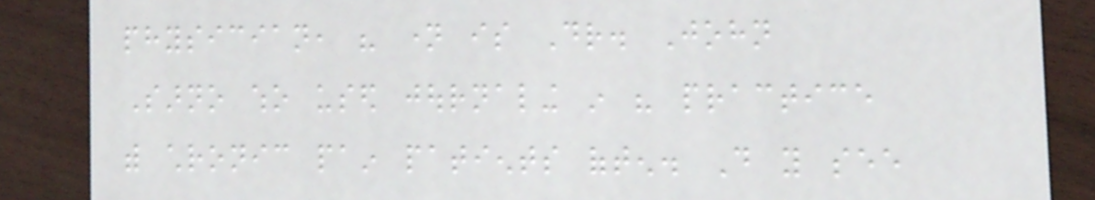physician, his name is Dr. John
Sarno who used journaling in his practice
with chronic pain patients often. Do you see
